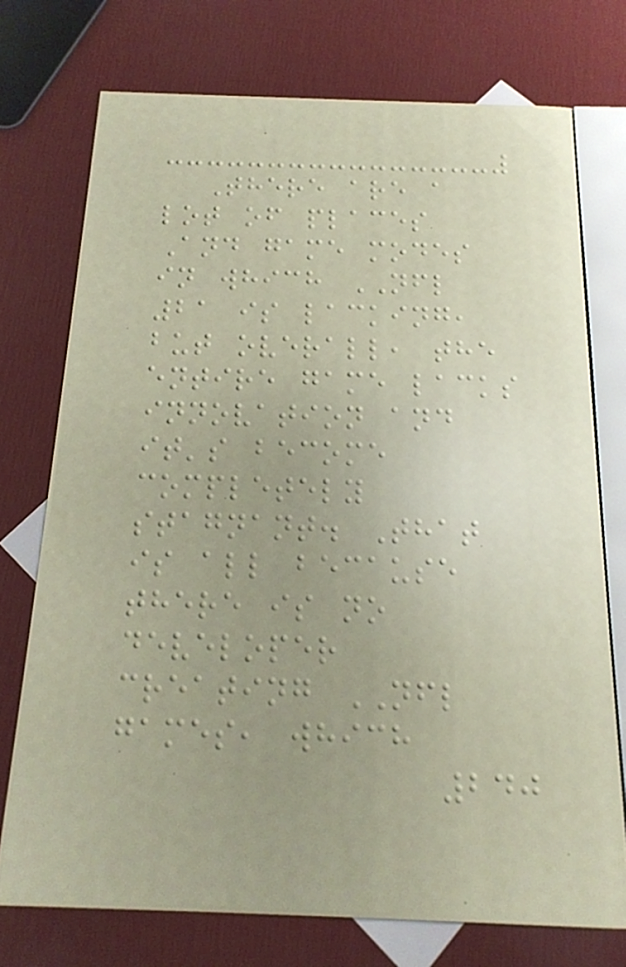There are a
lot of places
And game modes
in which NFL
21 is lacking,
but overall, the
entire game lacks
innovation and
it's become
completely
stagnant. That
is all because
there is no
developer
creating NFL
games, which
240
